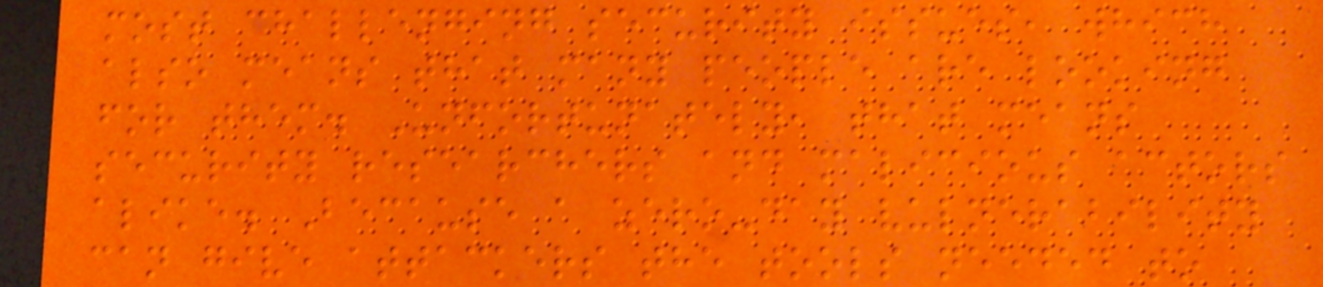most challenging security issues, which
also means that many people are looking
for them. Unfortunately, that means
security researchers and malicious actors
alike. Because a zero-day vulnerability
can give attackers the tools needed to
